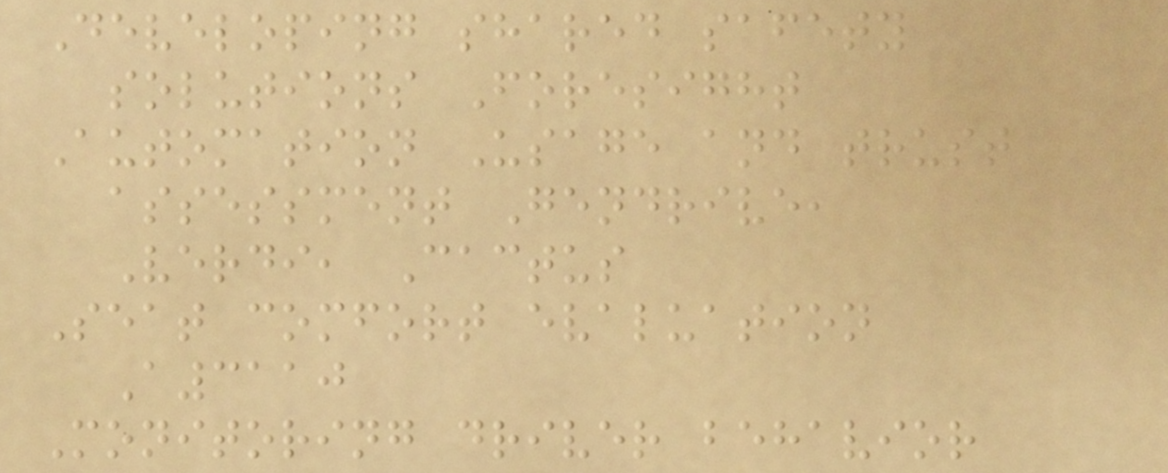Developing shared safety
solutions Foresight
Automation Usage and trust
assessment Gendrive,
Verdi, Cactus
Seat comfort evaluation
A3110
Monitoring driver behavior
